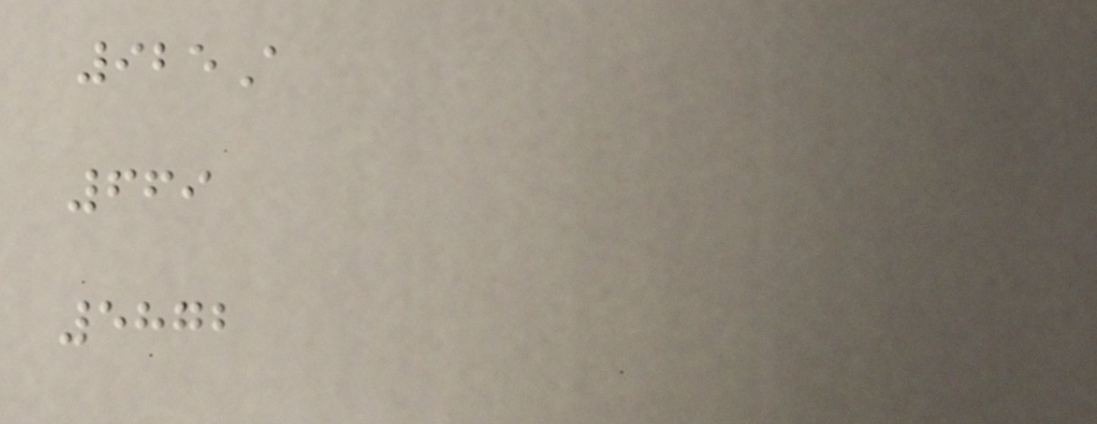925A
669
5872
